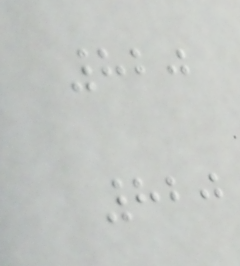820
820
